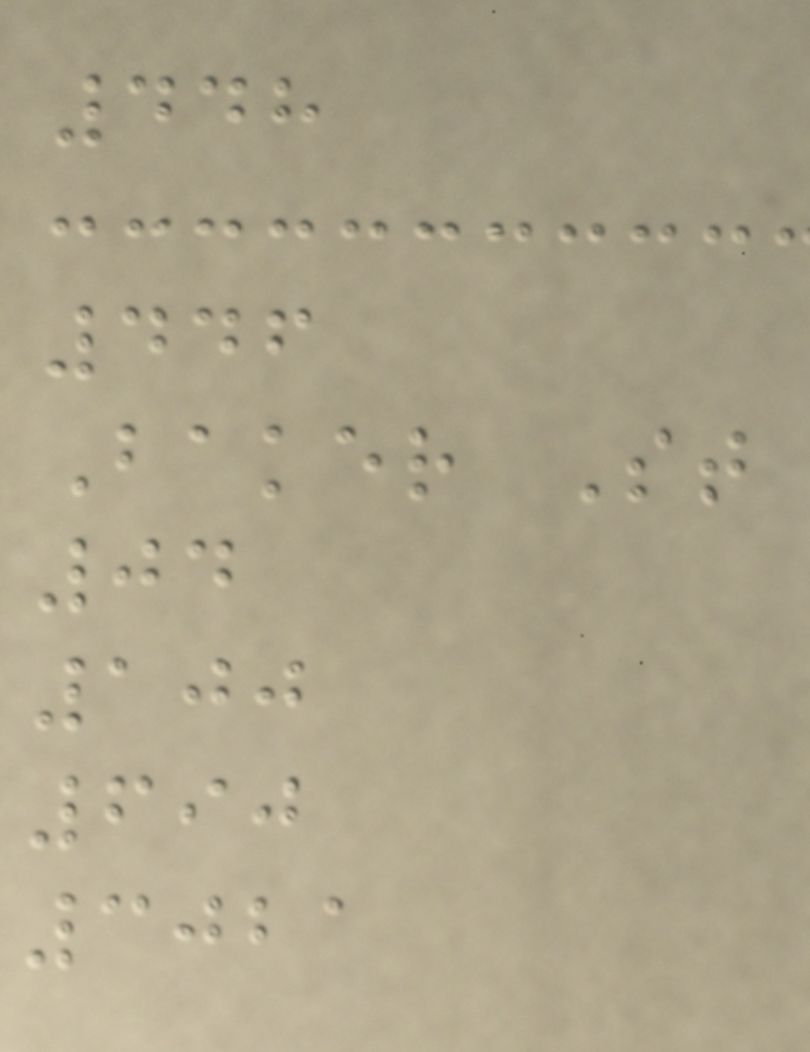448
446
Baker St
04
100
690
3021
